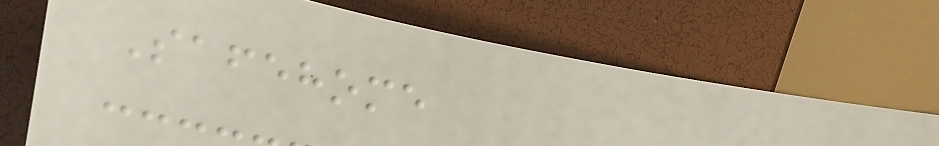Safehome
